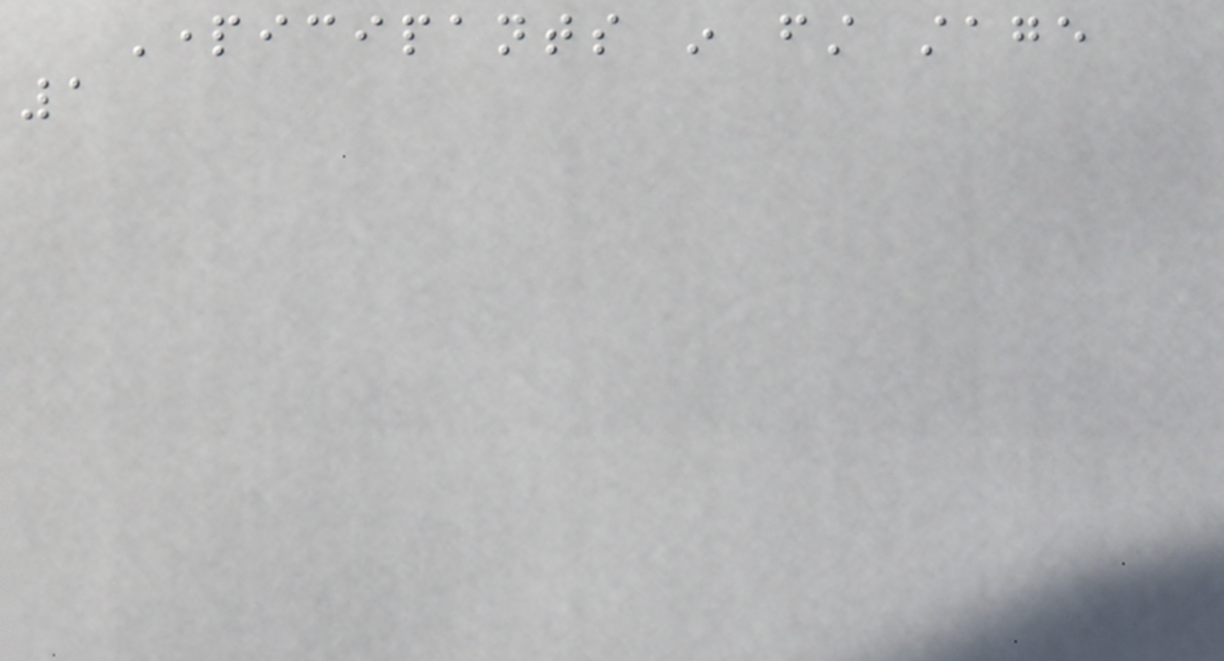Participants in first stage
1
